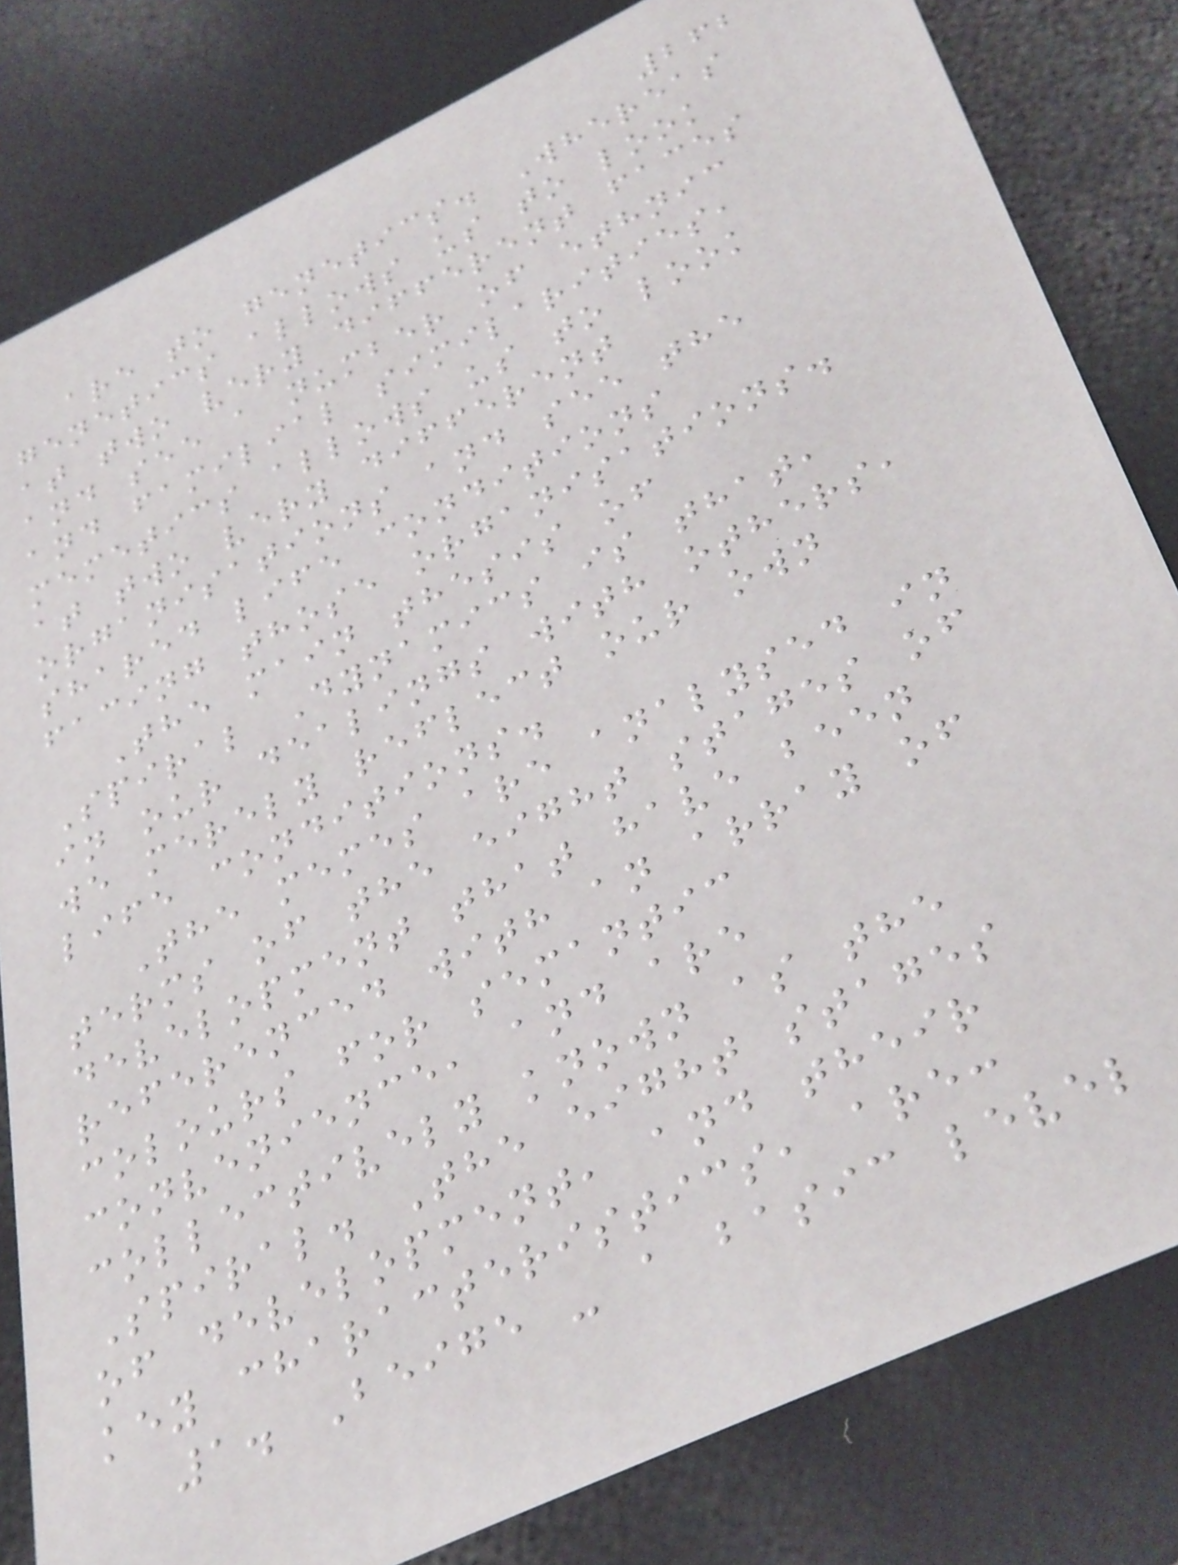262
are to genetics. Whereas
genetics allows us to look
at two very different faces
and see a number of ethnic
and familial similarities,
memetics allows us to look
at two very different
organisations and see the
shared life conditions
facing those organisations.
The main thesis of
Spiral Dynamics is that,
in our dealings with others,
we merely reflect our own
life conditions.
The memes are analysed in
terms of the eight stages of
development that have been
referenced with an array of
colours for semantic
convenience, and are
collectively known as the
Spiral. The eight stages
of development, and their
key characteristics, are:
1. Beige - a basic level
